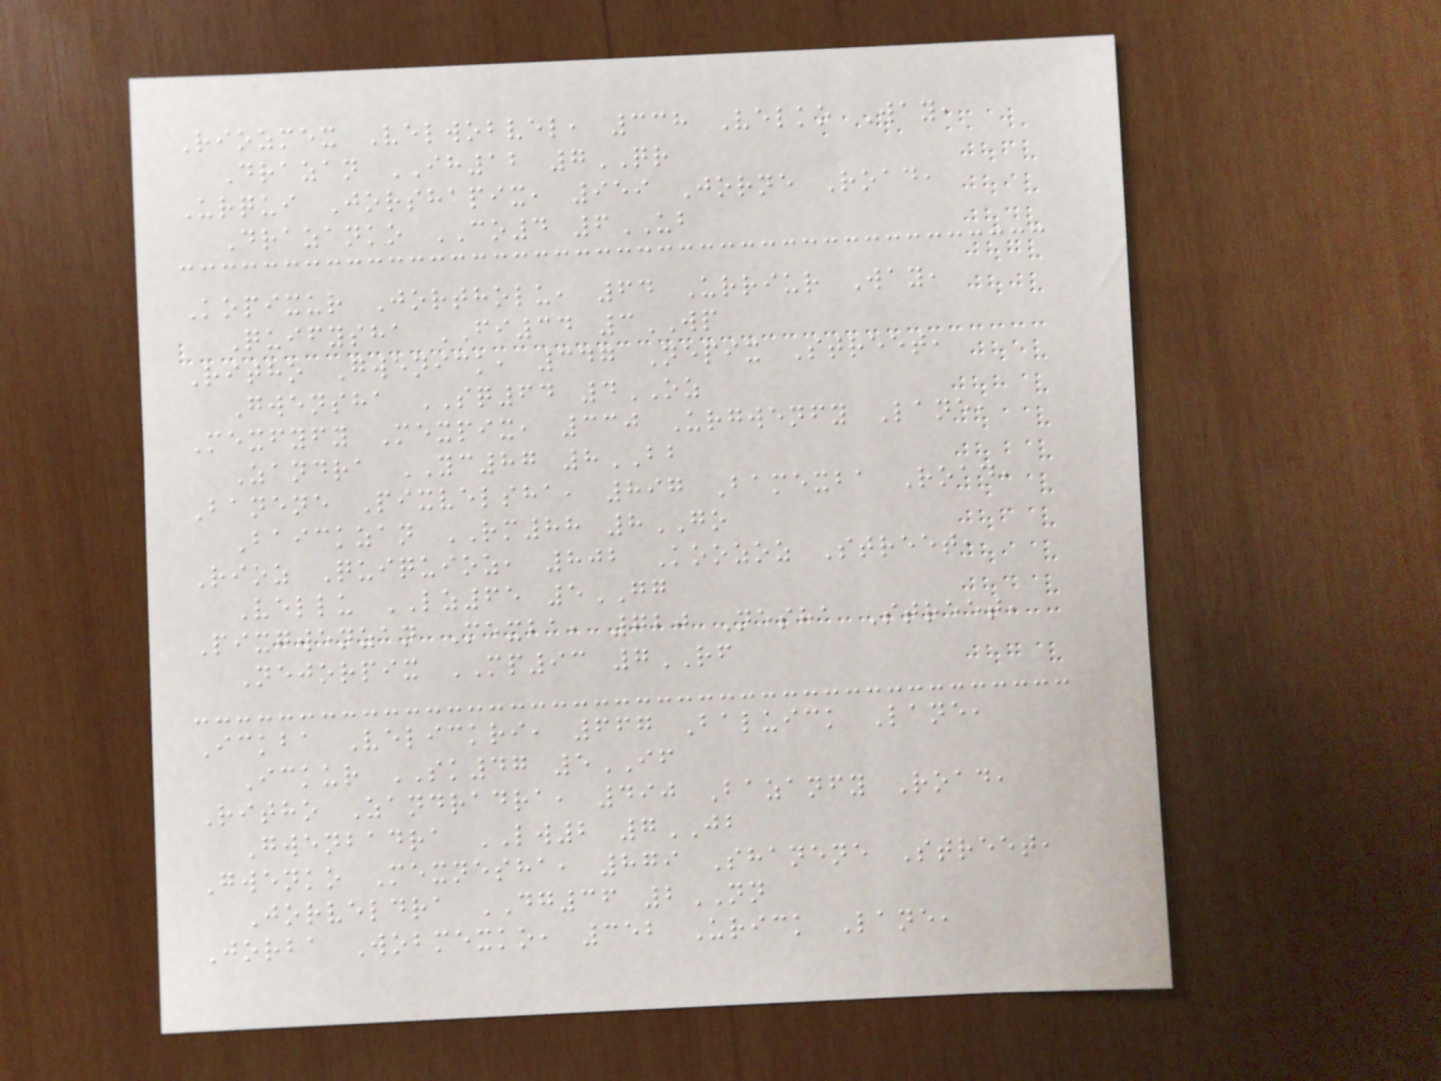Riozmex Velwobvel, 338 Velko Way,
Drazan IH12 7QR
Urqui Jorshapix, 959 Jorne Road,
Drazanko CO4 6UB
Kopixur Jortholu, 64 Urriur Way,
Quifysha FI34 3WP
Ritho Gwenick, 347 Nepix Street,
Gwensha SQ64 4OZ
Mexfyfy Mexpix, 330 Urgwenfy Lane,
Zandra YC87 8BB
Banene Pixvelsha, 897 Bamexba Road,
Baickzan RM88 8GO
Rioz Quiquioz, 802 Koozoz Street,
Vellu LZ65 5GG
Pixgwenzan Mexba, 720 Nesha Street,
Nejorpix MP93 7RF
Ickba Velickri, 667 Baluick Lane,
Ickur SK47 5IF
Ritho Zandradra, 490 Bazanfy Road,
Gwenbadra LW2 7JB
Gwenko Mexnesha, 879 Shanene Street,
Jorveldra DG36 2NN
Jorba Wobmexko, 352 Urick Lane,
